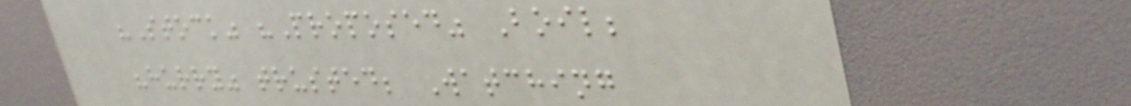"Stock" "Proposed" Boil;
"hurry" trusted; Watching
